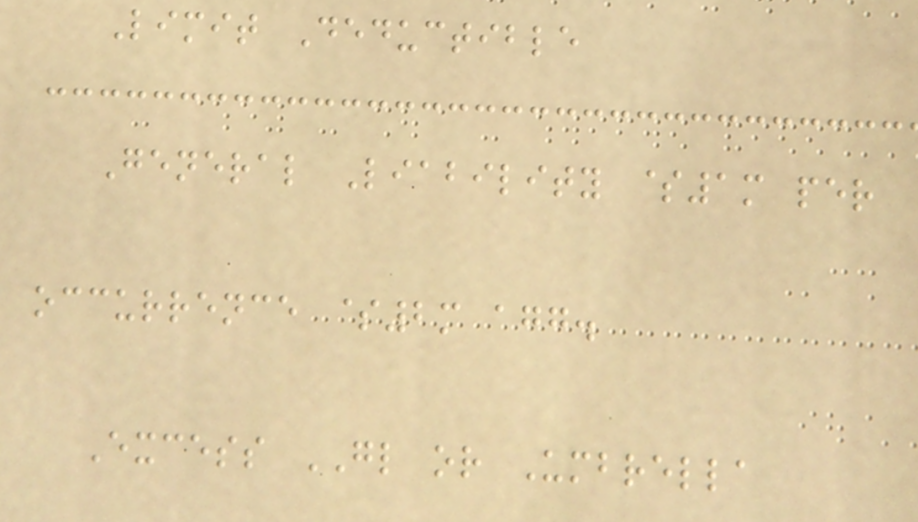Limit Deductible
General Liability $1m per
occurrence $2m agg.
Excess GL or Umbrella
